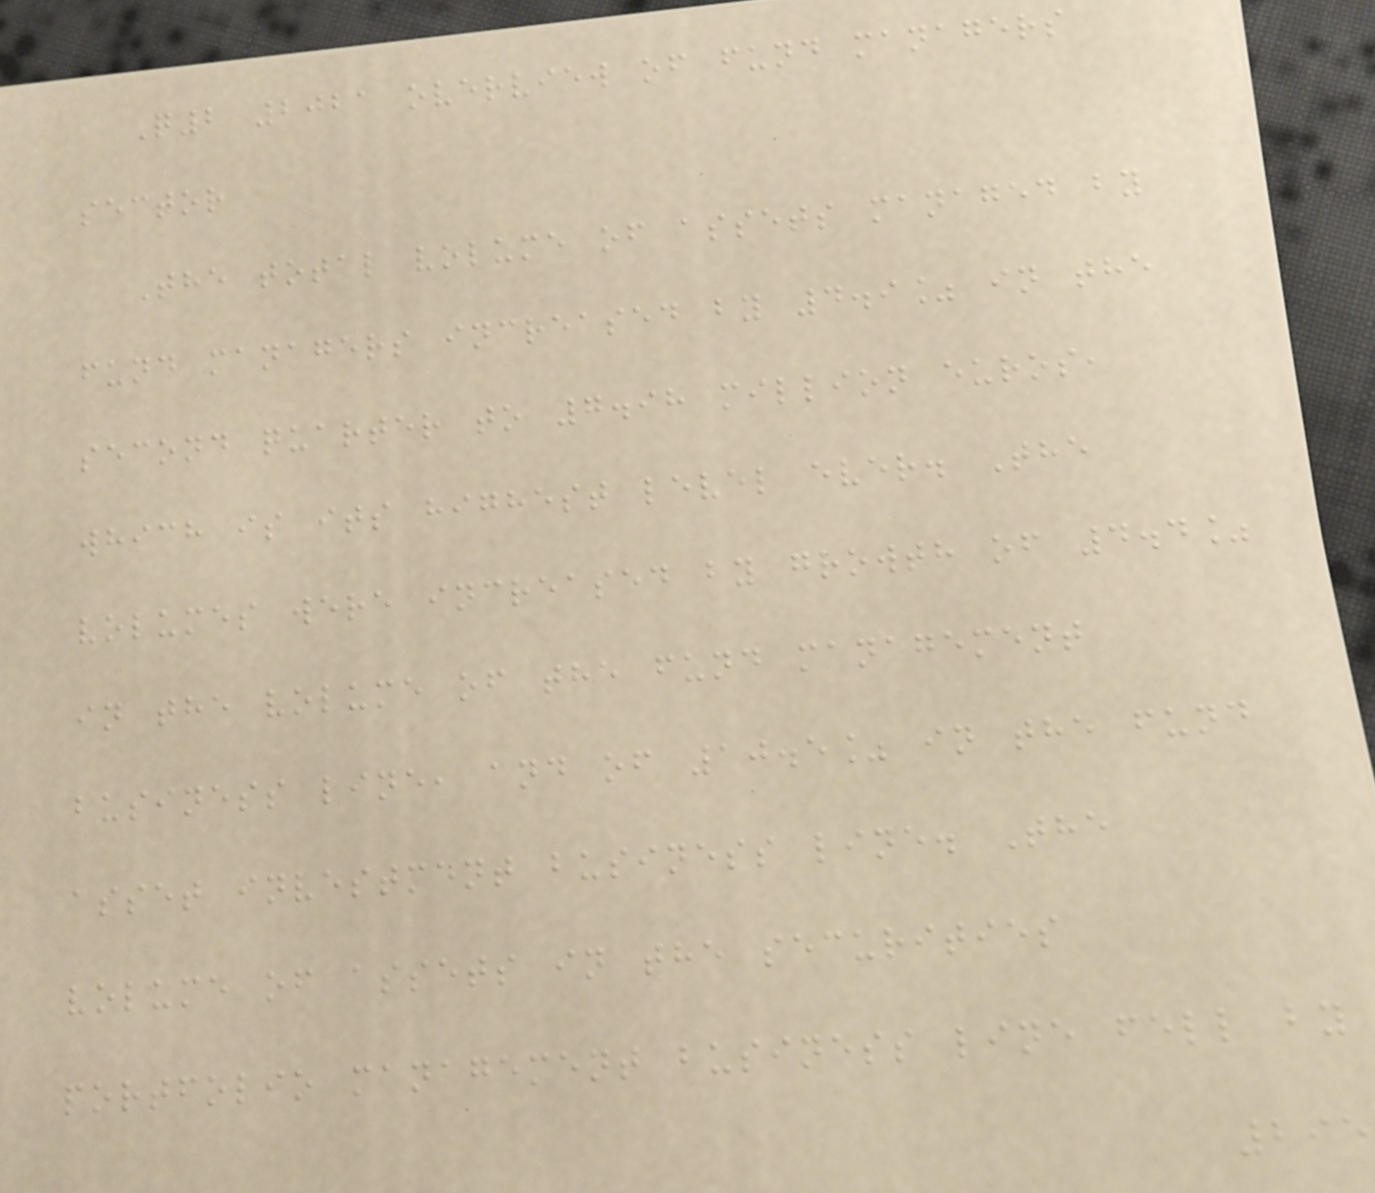Q2 2021 overview of fund managers
sector
The total volume of assets managed by
fund managers increased by 4.9% in the
second quarter to 7.98 million euros,
which is its highest level ever. The
volumes were increased by growth of 4.4%
in the volume of the fund management
business line, and of 10.5% in the fund
asset investment business line. The
volume of assets in the securities
portfolio management business line fell by
295
